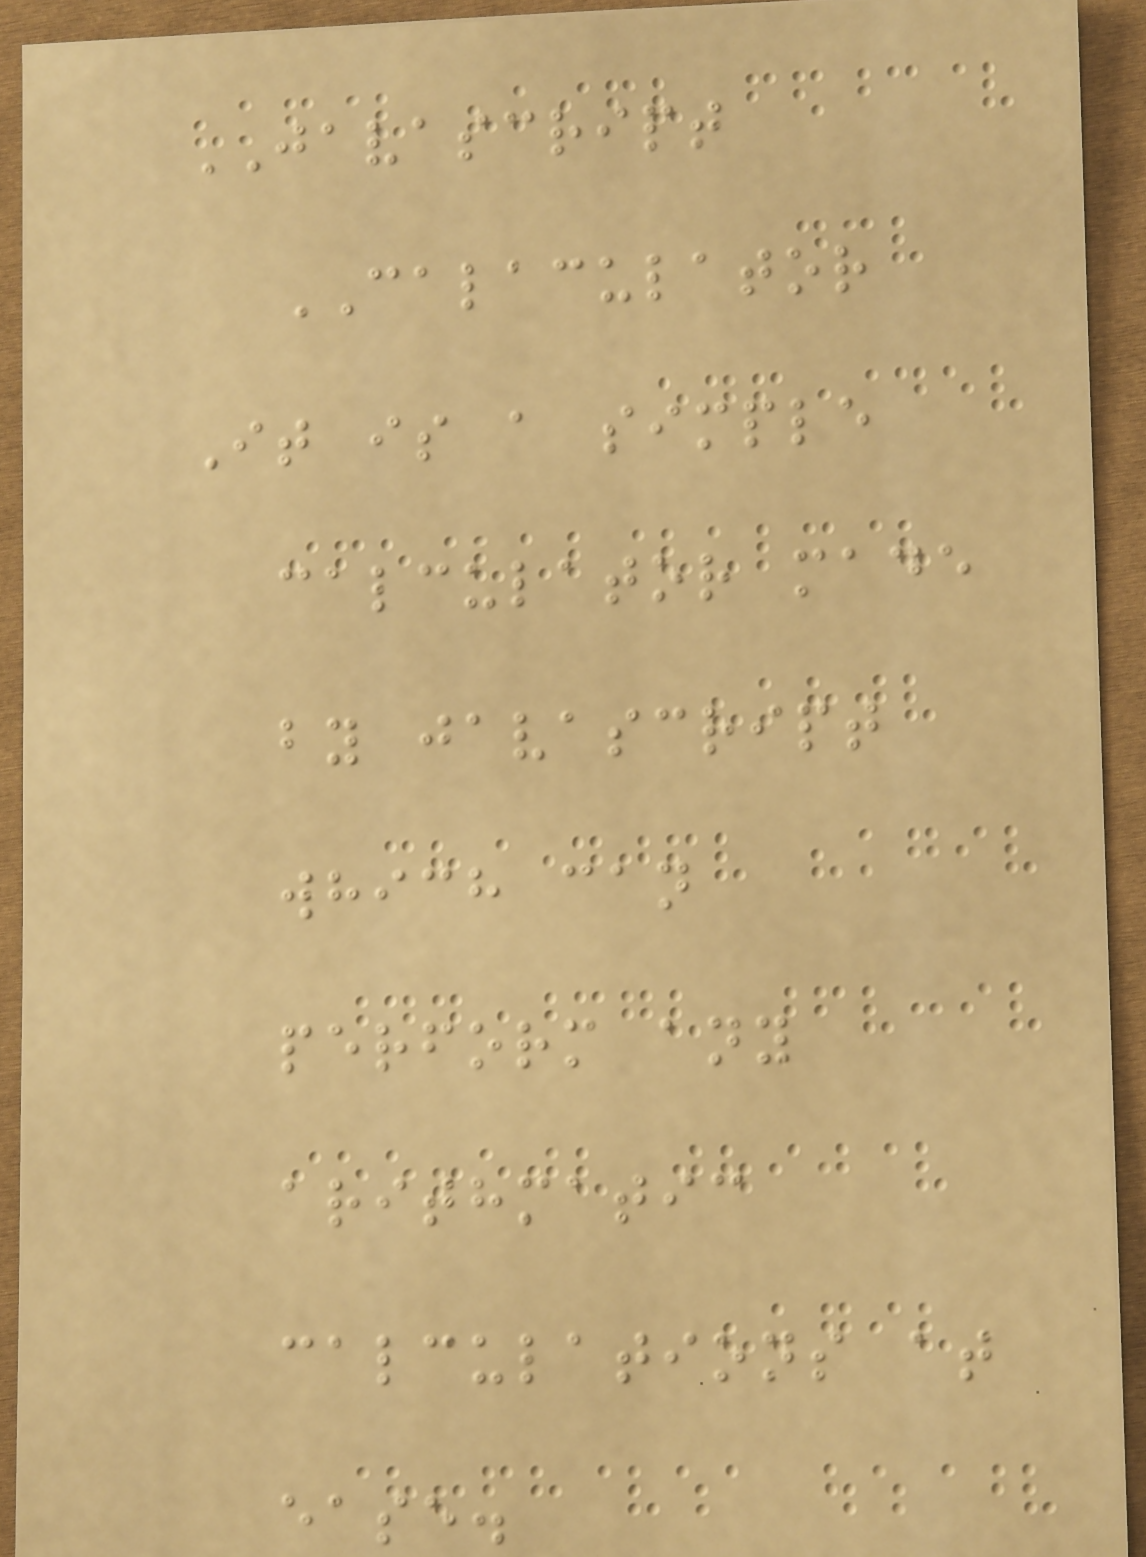JAVASCRIPT
CALACULATOR
It is a simple
calculator made
by javascript
which can
perform any
arithmatic
calculations at
ease.
